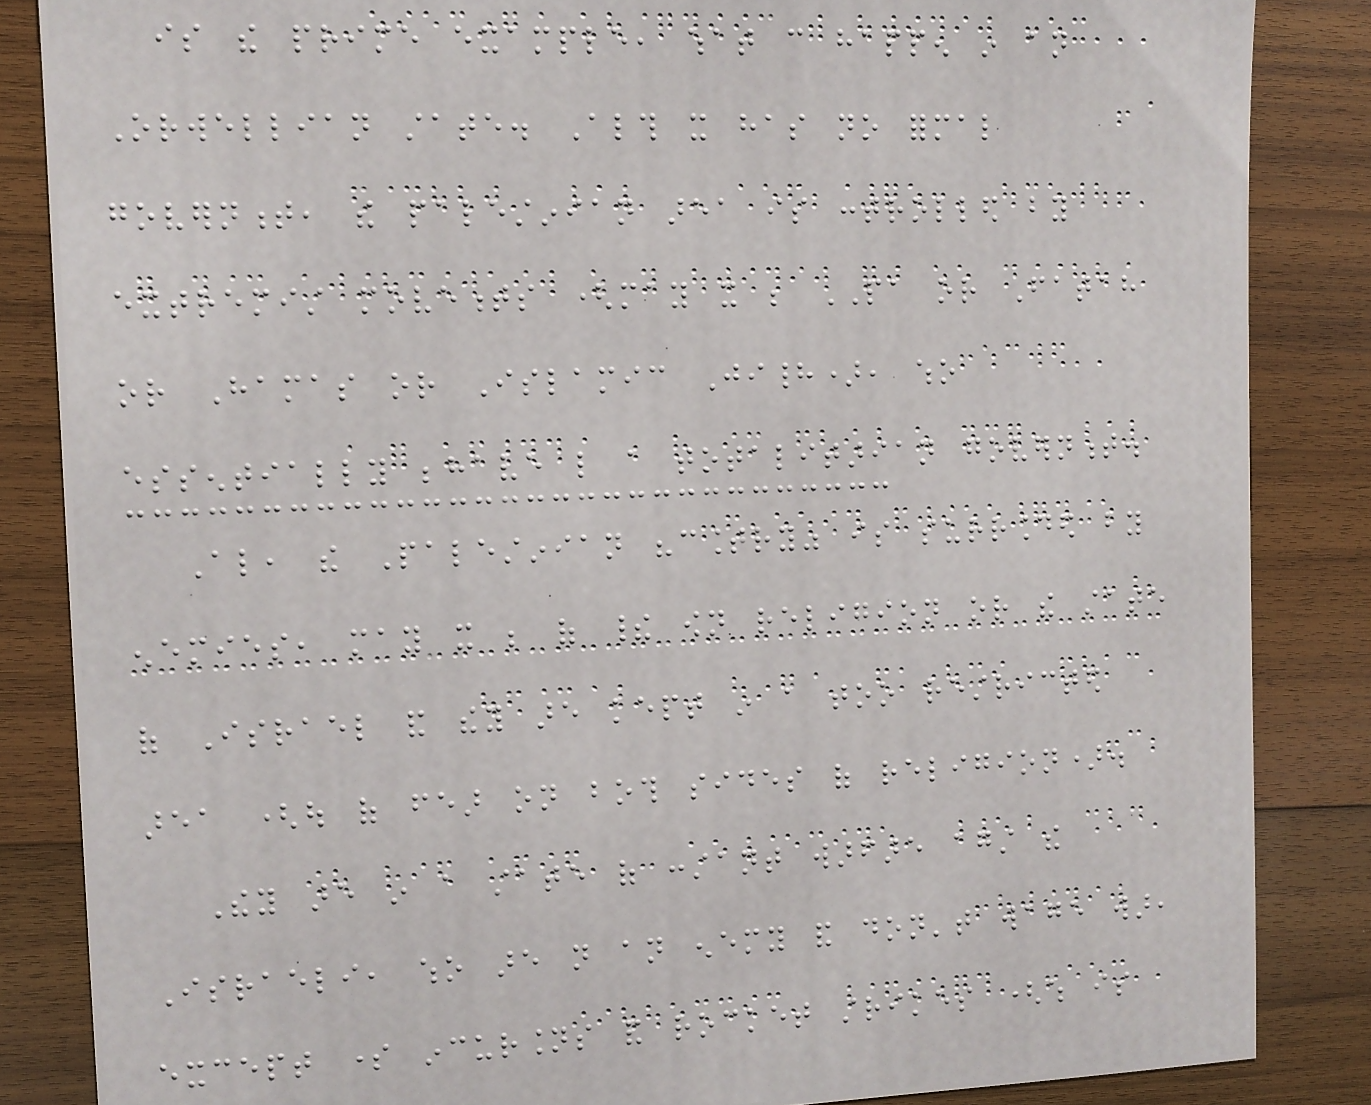is the prime example, what can happen in an
Orwellian state. Although it has no formal
government, the palestinian area is controlled by
extremist movements (may it be PA or Fatah
or Hamas or Islamic Jihad), who
essentially behave like a totalitarian government.
Also, the Palestinian "country" is surrounded by
enemies, may it be of their own religion or the state
of Israel and they are kept in a too restricted
area (out of fear on both sides of religion).
They are in a state of constant warfare against the
Israeli, who are not an enemy and don't wage war,
except some incursions and rocket strikes (which is
